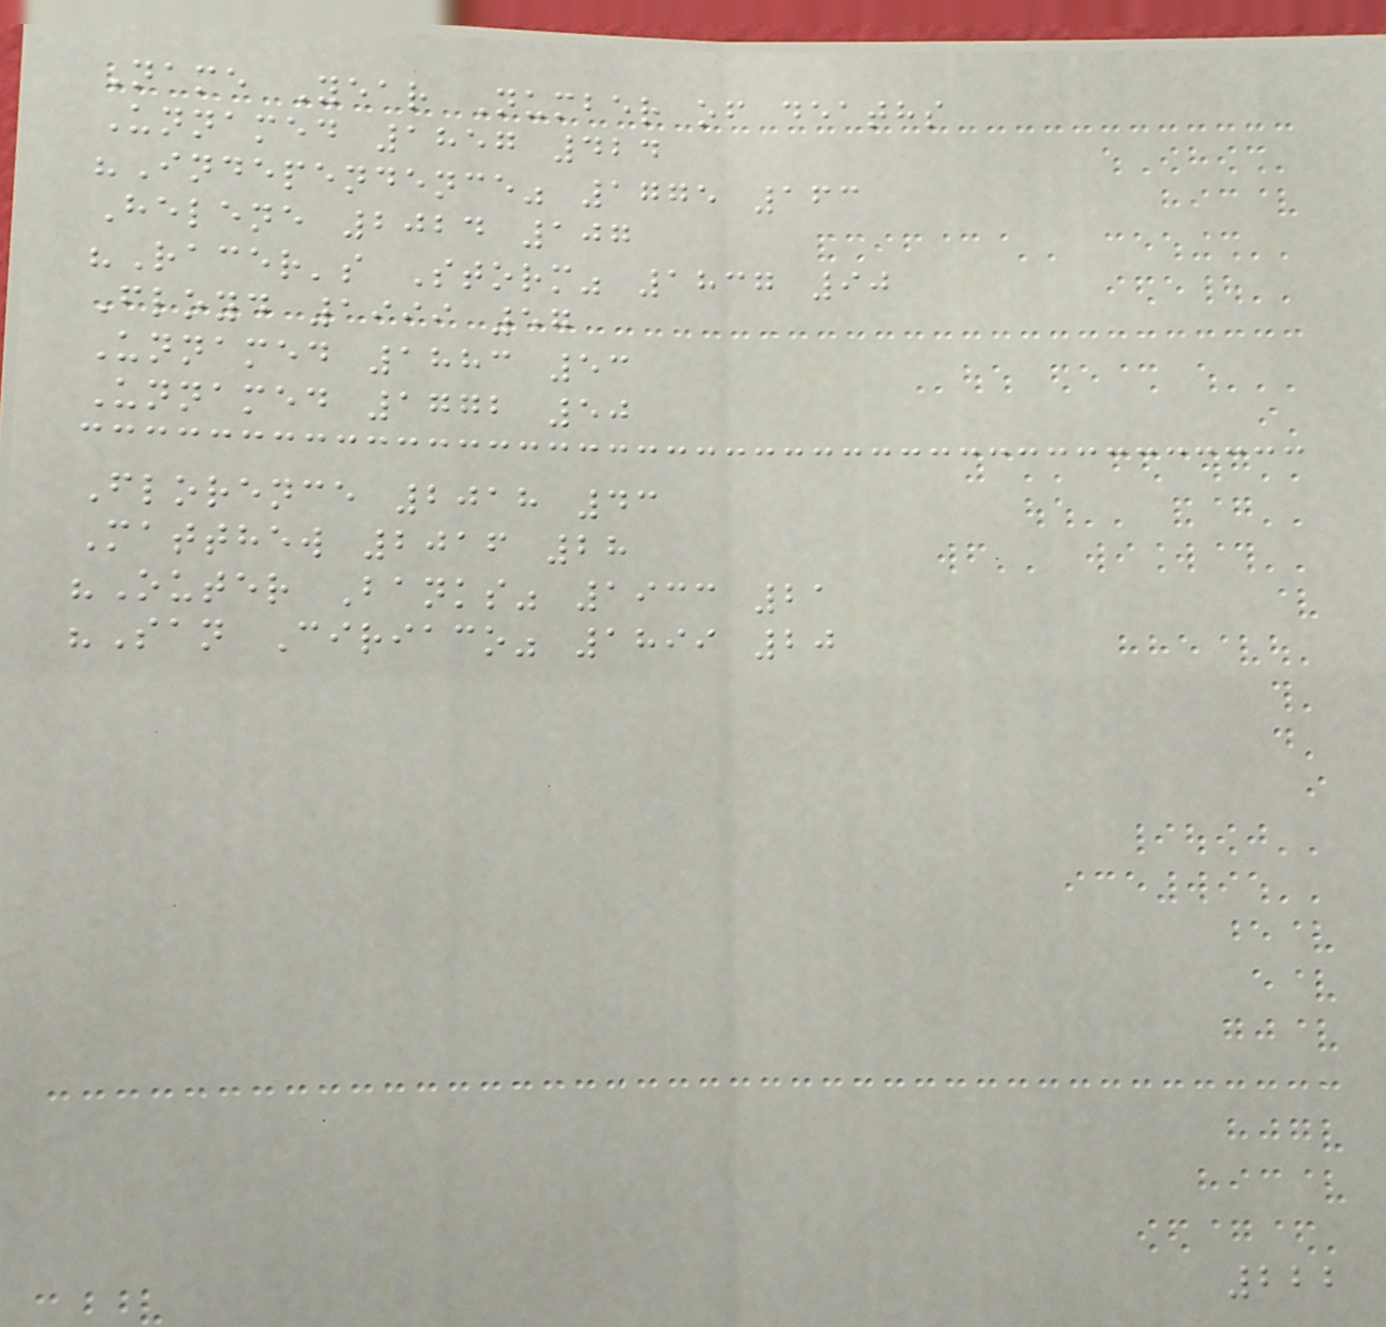Name Year Number of deaths
Unnamed 1857 424
"Independence" 1775 163
Helene 2024 107
"Racer's Storm" 1837 90
Floyd 1999 57
Unnamed 1883 53
Unnamed 1772 50
Florence 2018 43
Matthew 2016 28
"Outer Banks" 1933 21
"San Ciriaco" 1899 20
222
